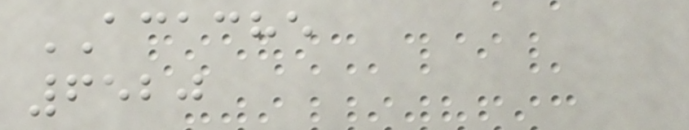ACACHE
6520
